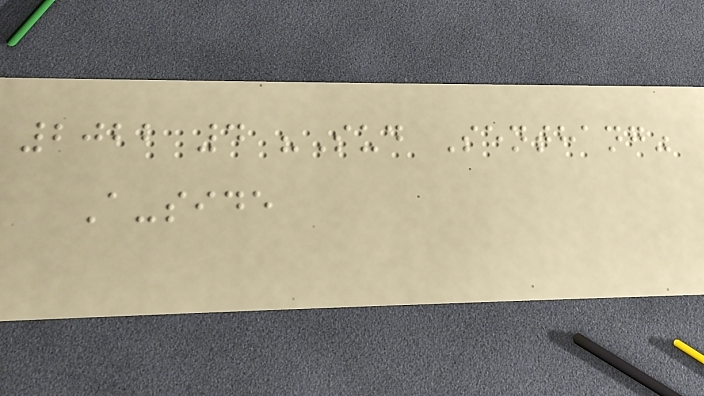2022 4 "Sud Senthang"
A-side
